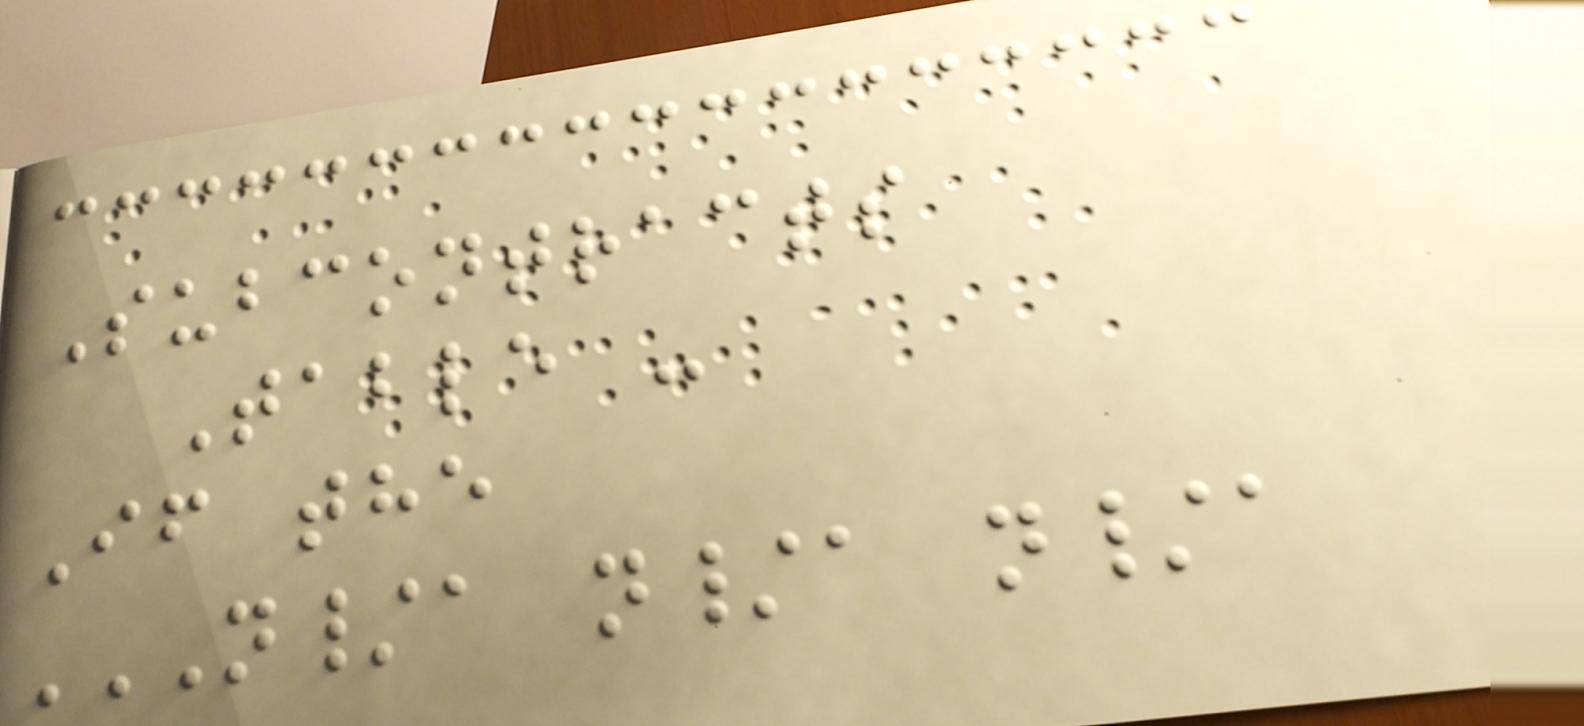Subcontracts
Table -
If the
N/A N/A N/A
